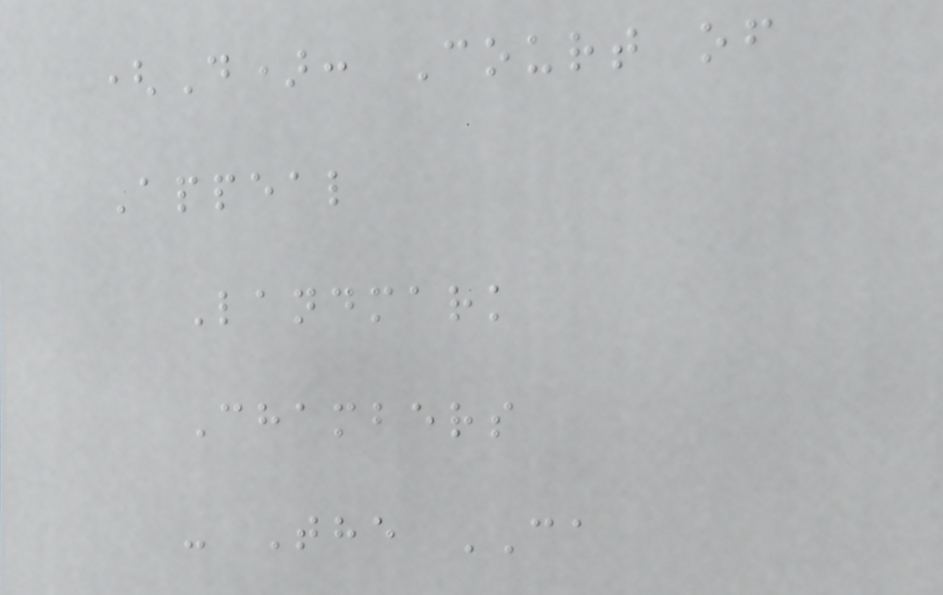(D): Court of
Appeal
Landmark
Chambers
- The CA
